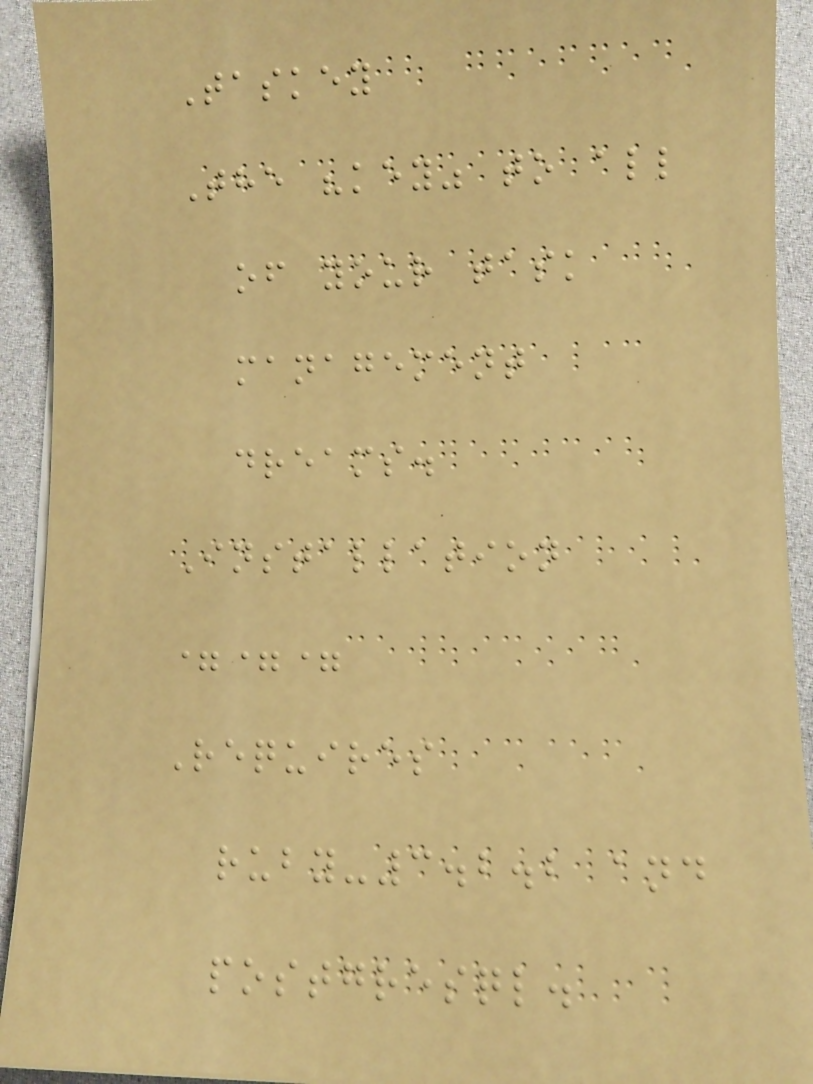Taskey
The "key" to all
of your task
management
dreams.
Installation
===
Requires
ruby-3.2.2 and
postgresql.
